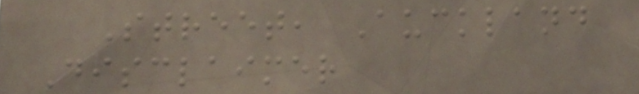Street, Auckland
Disclaimer
